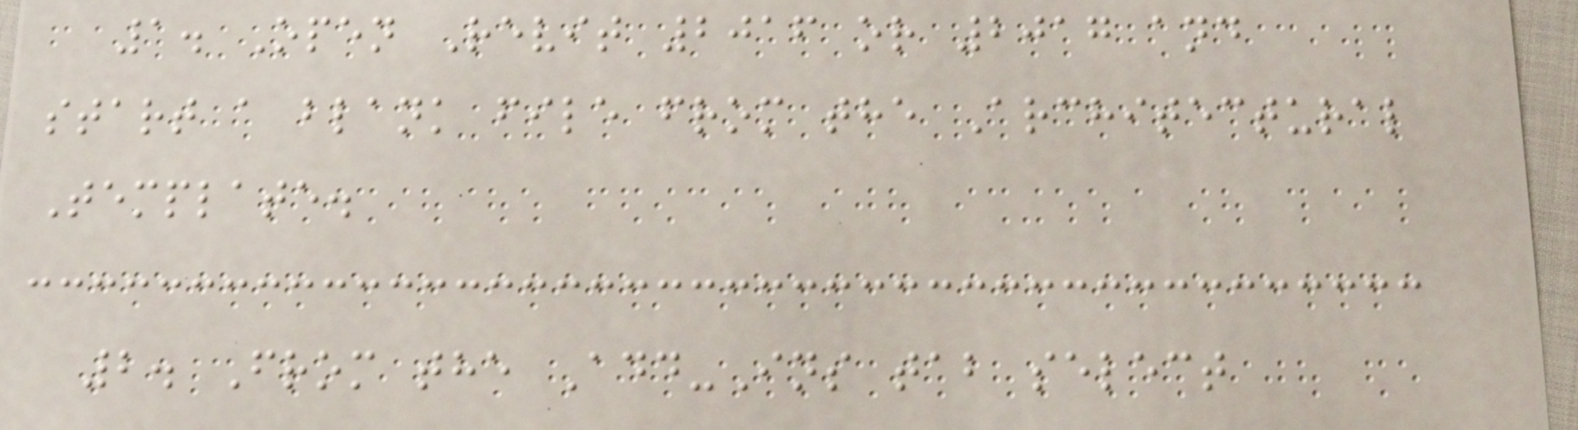1. Open Revit 2016 or 2017 and
start a blank file from the Architectural
Template.
2. From the Add-Ins tab select
